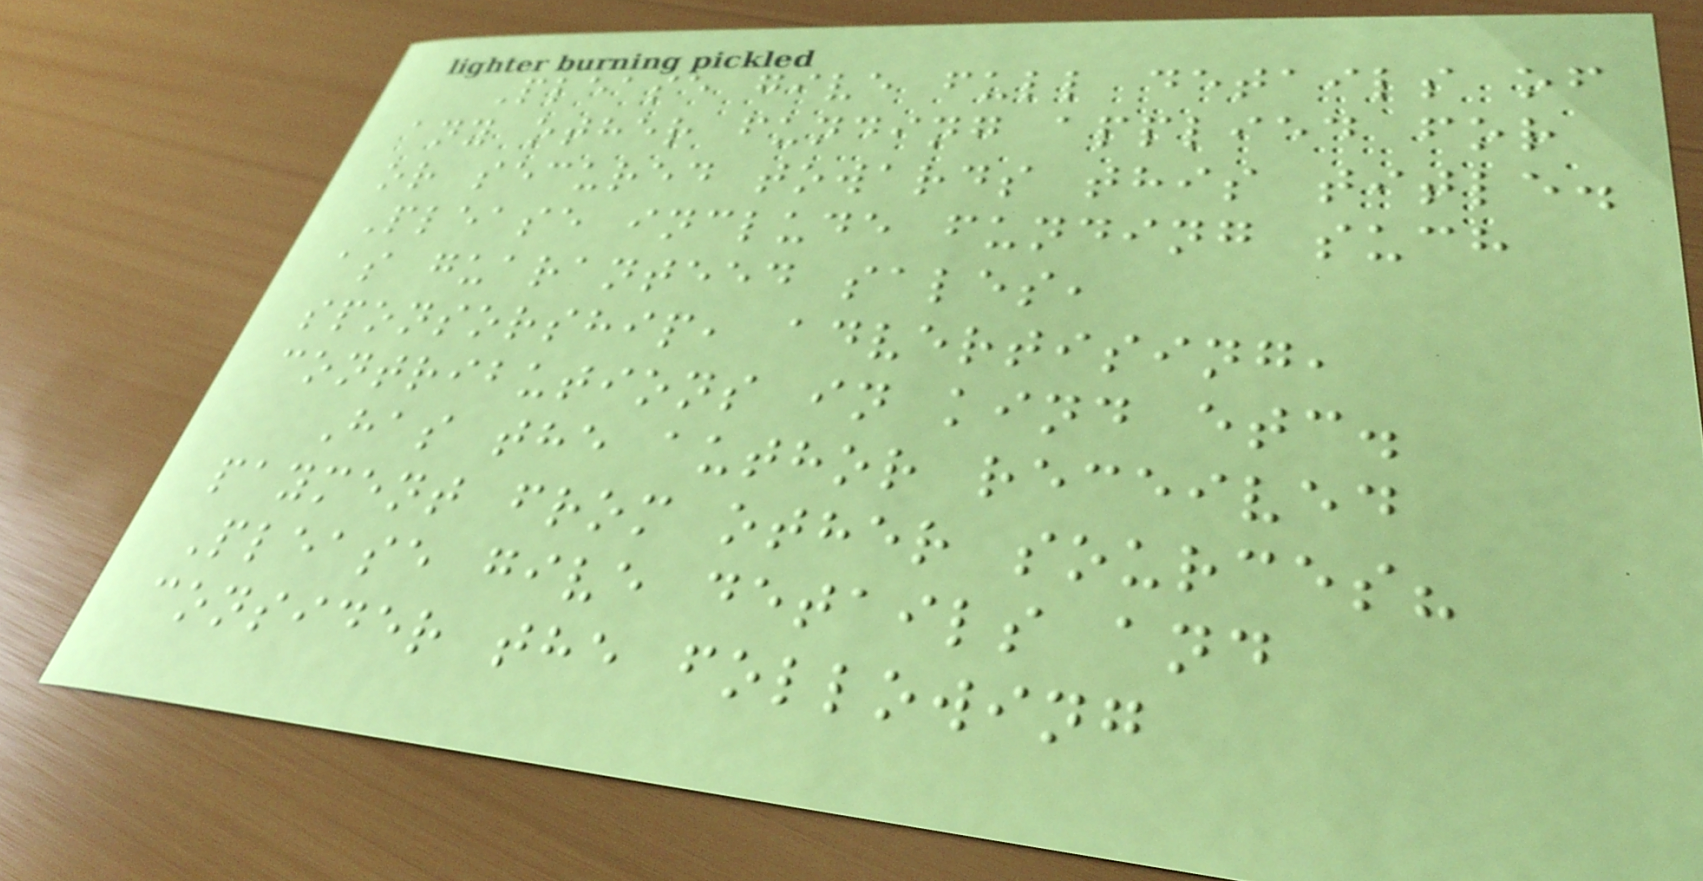Please give full details of
any other funding applied for
or secured towards this title.
Please include funding such
as guaranteed sales,
sponsorship, advertising,
contributions in kind etc.
Has the author received
payment from other sources?
Please give details and
consider the following
